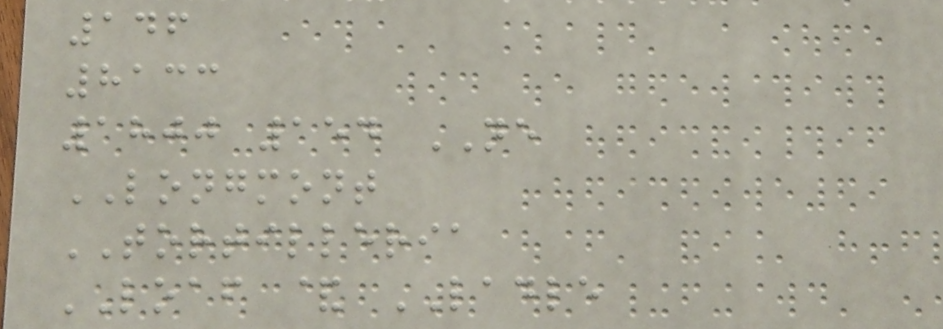146
8133
1800 154 NE
LONGMONT
TORTILLERIA
LOAF & LADLE
